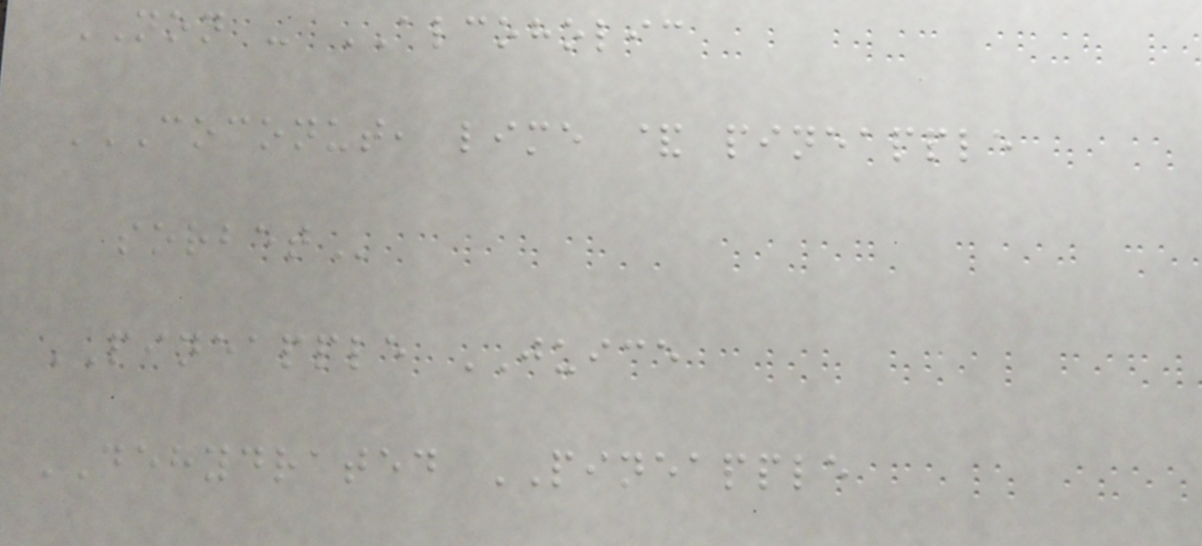NON - ALCOHOLIC
COCONUT, LIME & PINEAPPLE
SORBET
PINEAPPLE JUICE
DEHYDRATED PINEAPPLE
